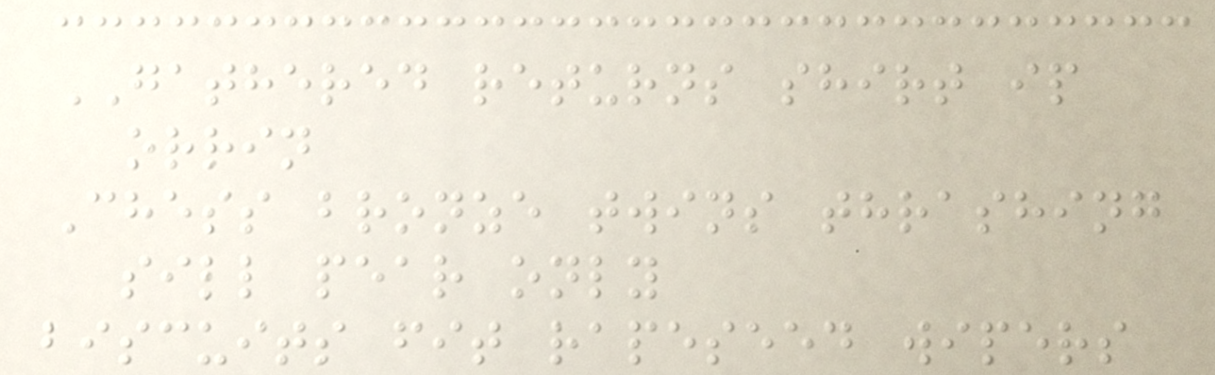GATHERED returns shirt ip
orrin
Chess bronze twins thrashing
sill pear only
biscuits fit rapeseed wipers
